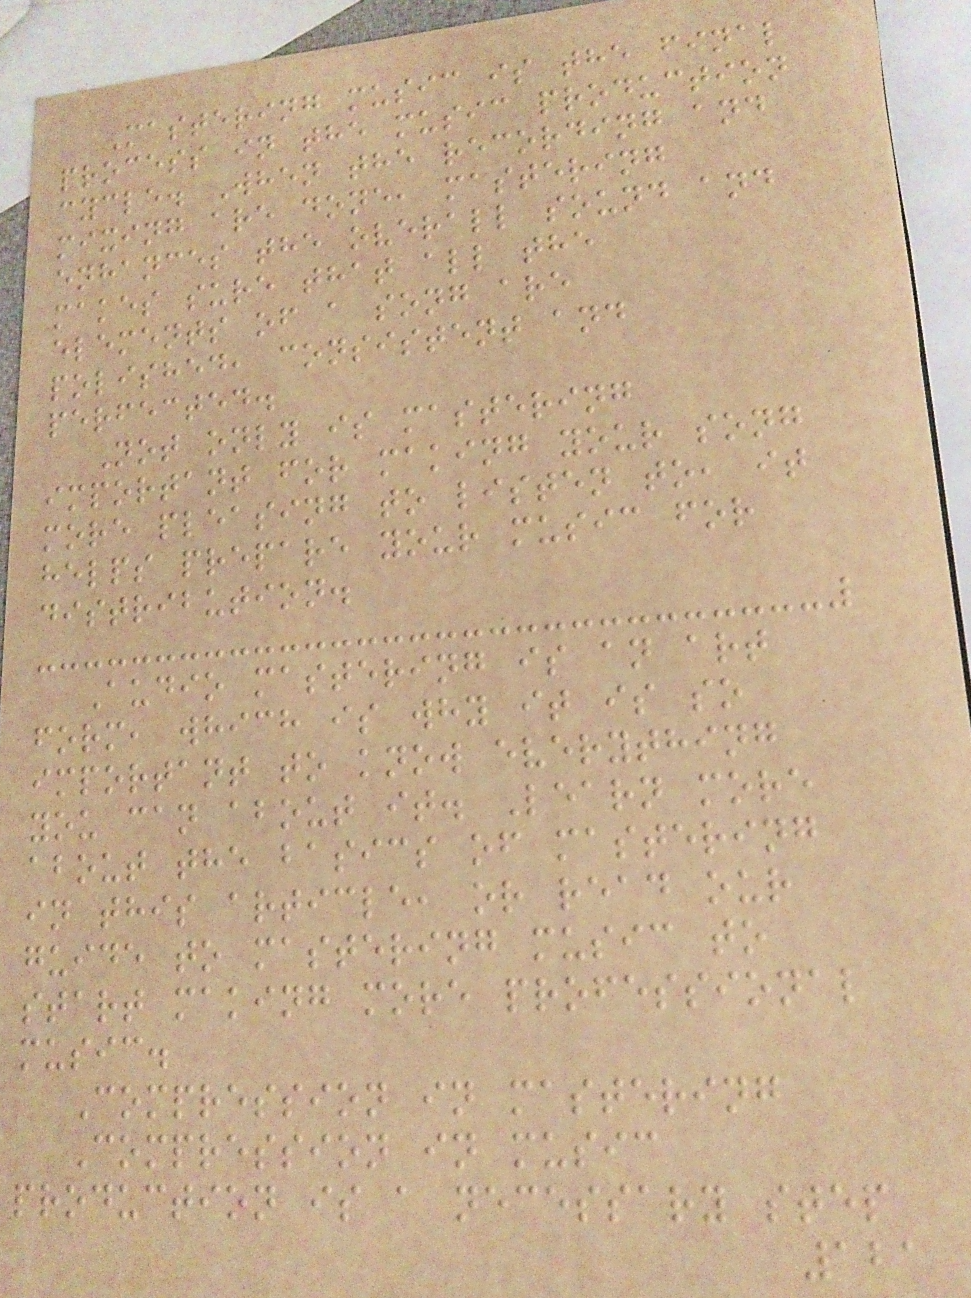Mastering music is the final
process in the music production
cycle. When the recording and
mixing are done, mastering
enhances the overall sound and
makes sure that all the
elements of a song are
polished, consistent and
perfected.
Not only is mastering
important for making your song
more pleasing to listen to, it
helps prepare your music for
distribution.
Audio mastering is an art
form, which is why it is so
important to know everything
you can about it. Learn more
about the basics of mastering
in this article, or read our
guide to mastering music to
start making more professional
music.
Compression in mastering
Compression in music
production is a necessary step
121
